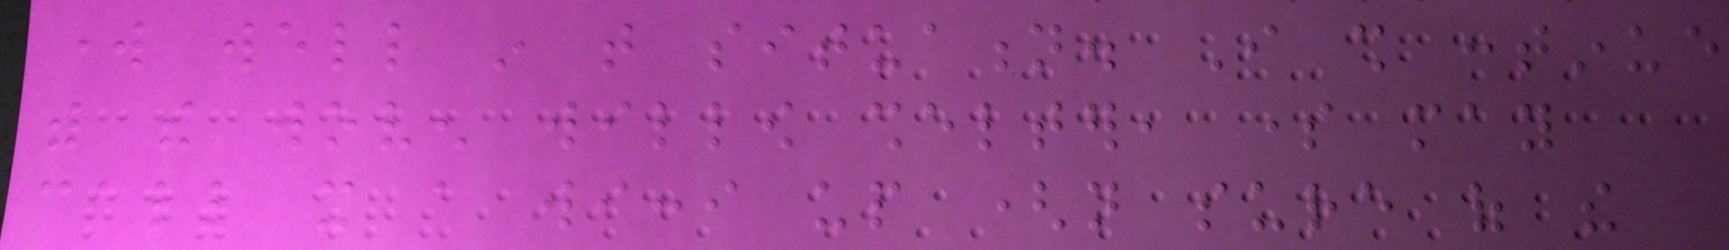work well in that situation. I shall continue
with the woven willow shelter, some may
call it a wicci up (not sure of the
